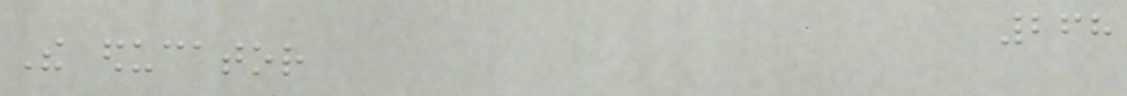268
The educator
